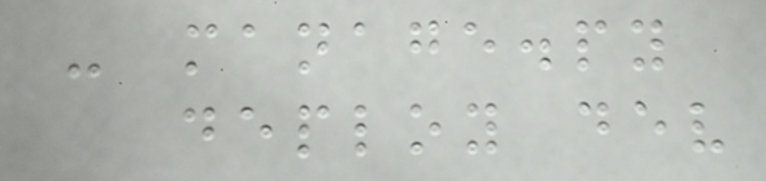- manage.py
deploy dev
